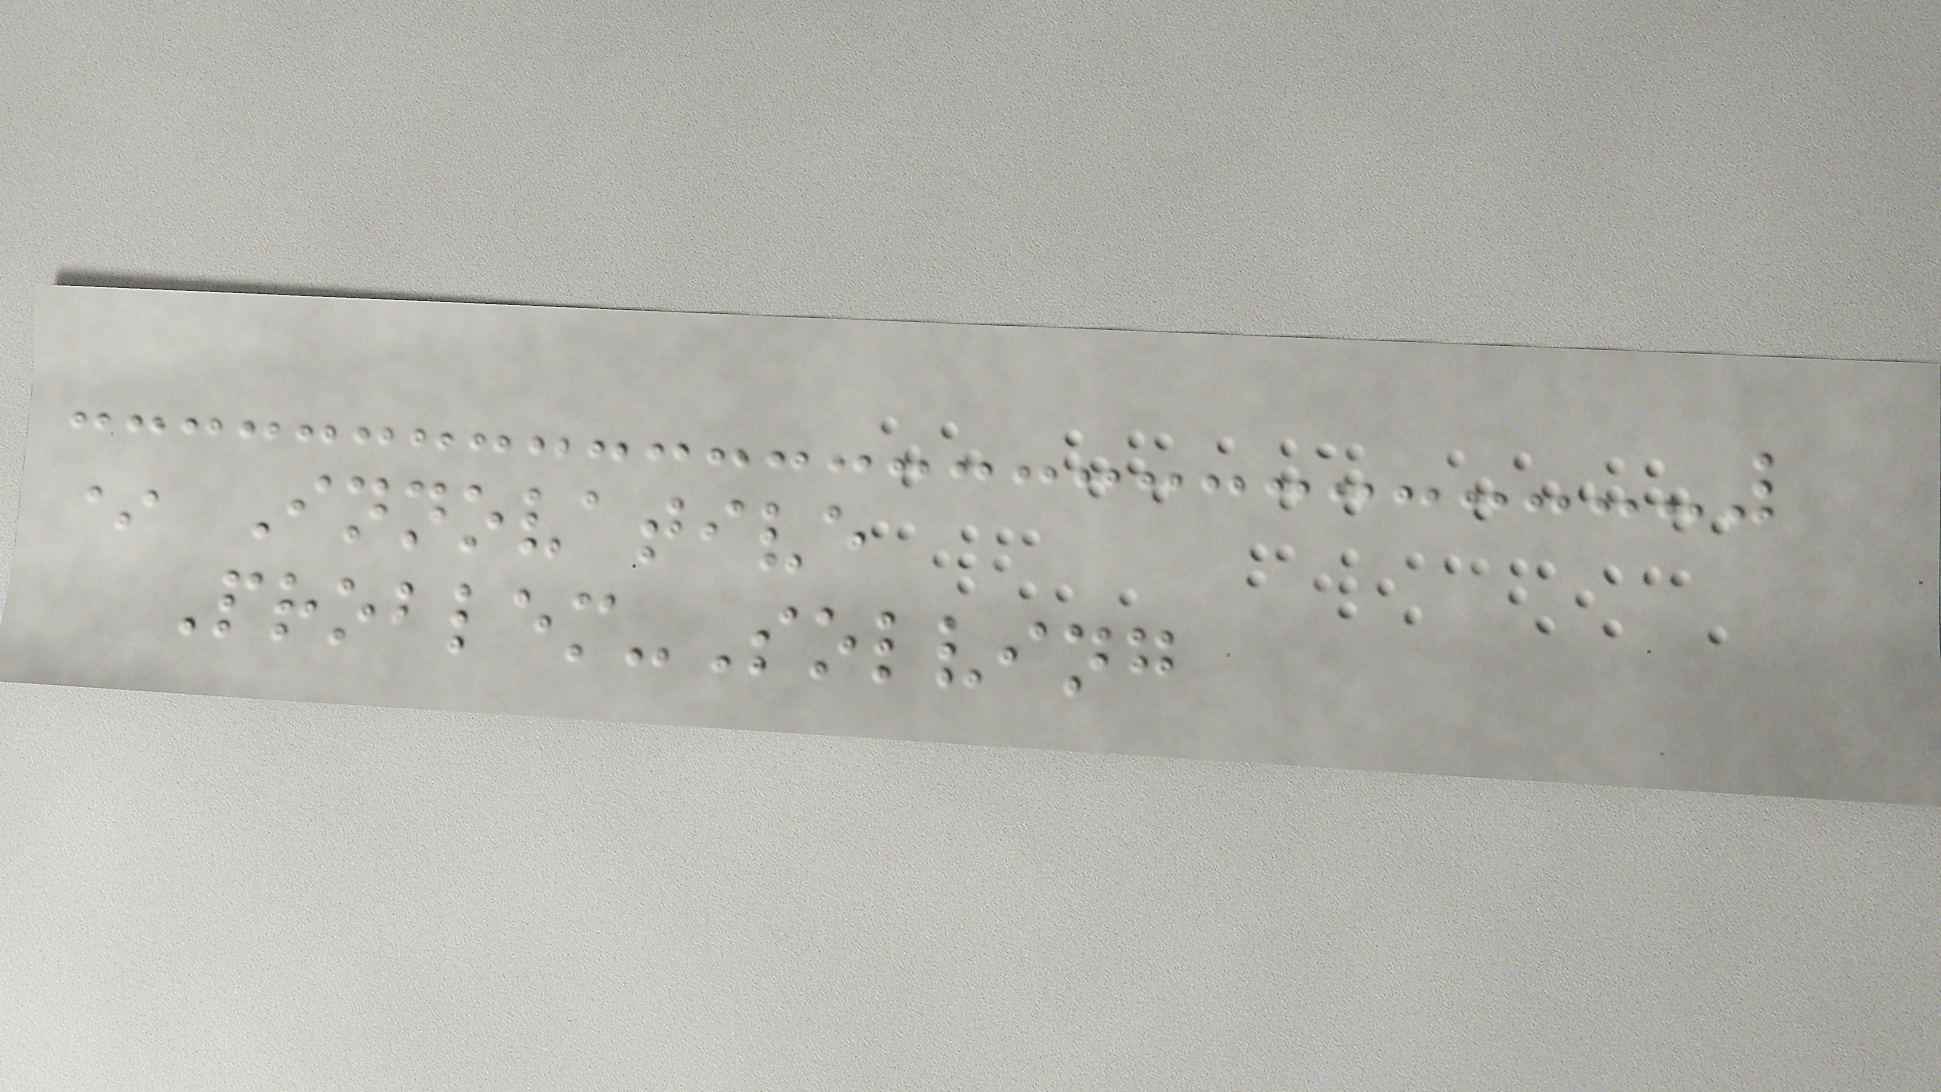* Innovative
Problem-Solving
